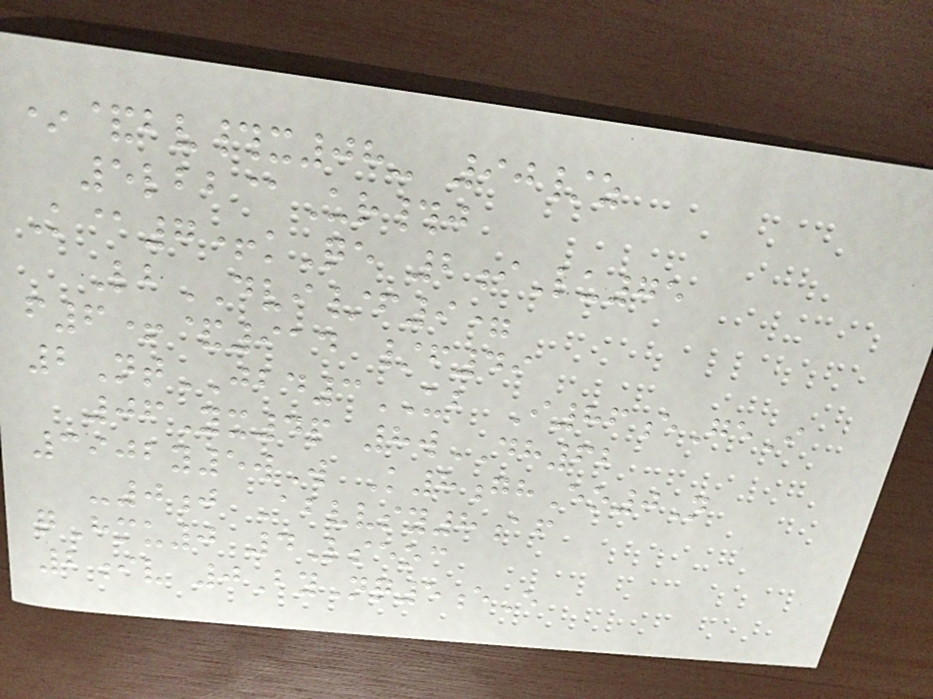*&bv#x08- 90/z
5lbb@Ur#j
K@7+kQe 2iLu75
LbDVI/f9=
f6+&914 /f49
2NtJBD3UB I86eGeI
06Yx4p 8wDH62
3902y5wW K8ghEo0N
-0j Abvvsy8af
qHmu0 4Lseoc
2iv 0ByNq5eE
